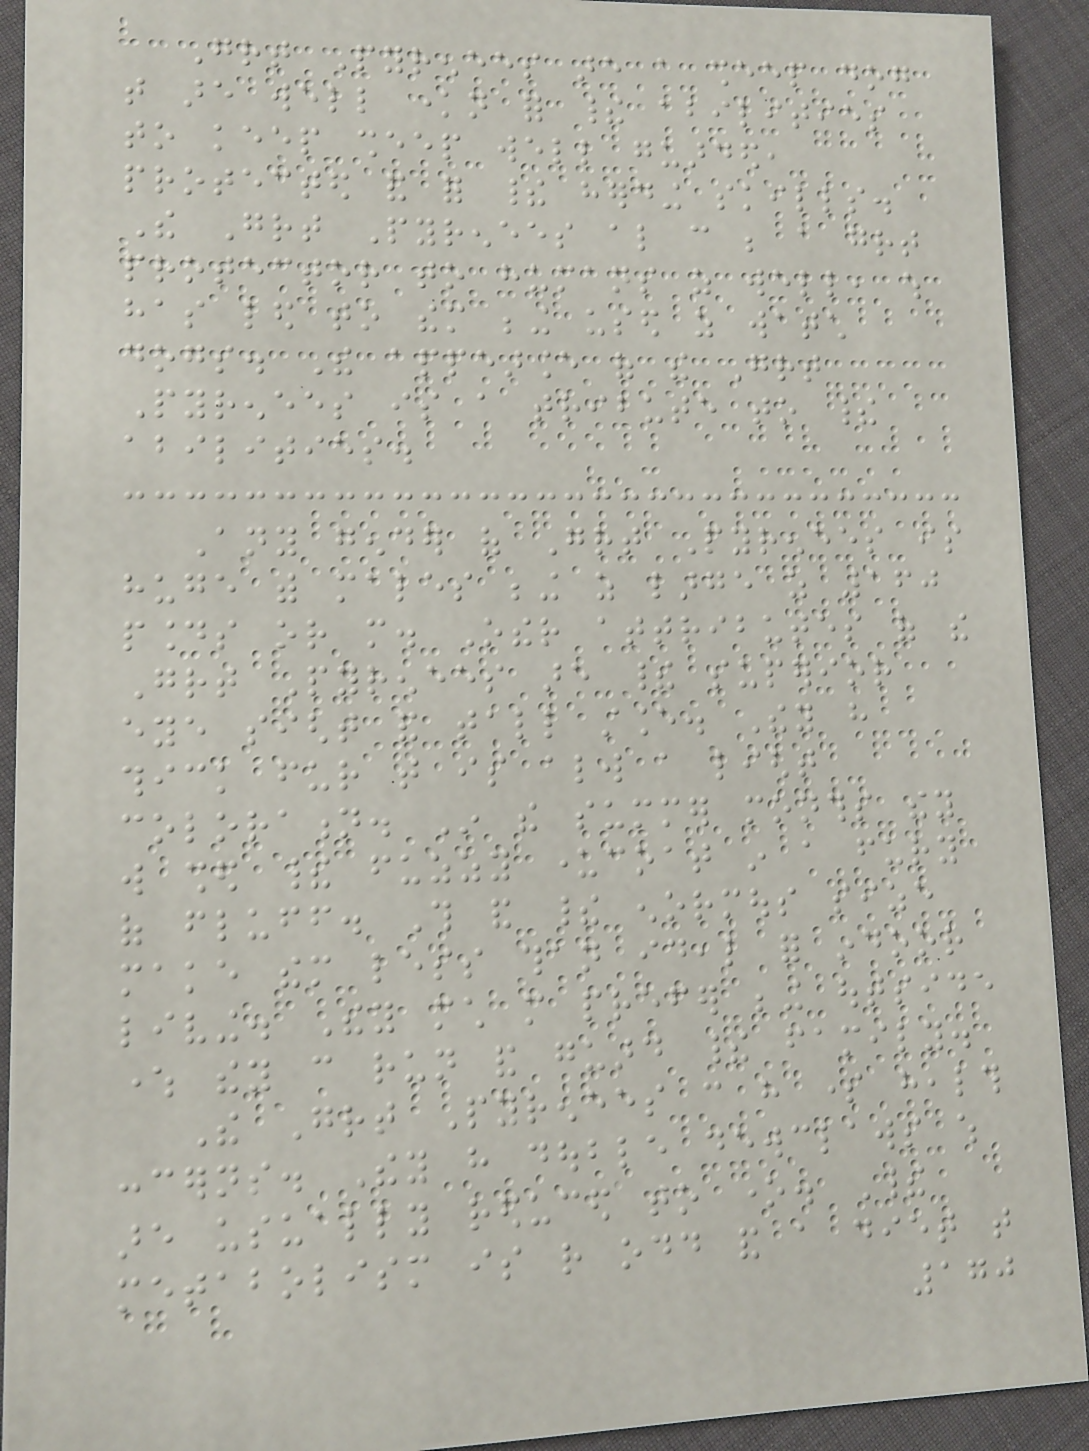Great Pyrenees are a sheep dog
that are well known for their abilities
to keep sheep well guarded,
protected and for their herding skills.
The Great Pyrenees also can be a great
protector to humans as well, which
has led to them being used as watch
dogs. The appearance of the Great
Pyrenees is a tribute to their
abilities.
Any gender of Great Pyrenees is
huge with males being as large as 160
pounds or more. Other attributes of the
Great Pyrenees are their superior
eye sight and tall stance. They have
thick fur that is always a light
coloration. In the summer months they
will shed their fuzzy undercoat in a fury
of fluff. This and their enormous size
make them less than ideal for indoor
living. They much more prefer being outside
where they can run and guard their family.
The Great Pyrenees can have some health
concerns. They have double dewclaws which
are usually reduced to one. Their
metabolism is rather odd and a diet that
170
